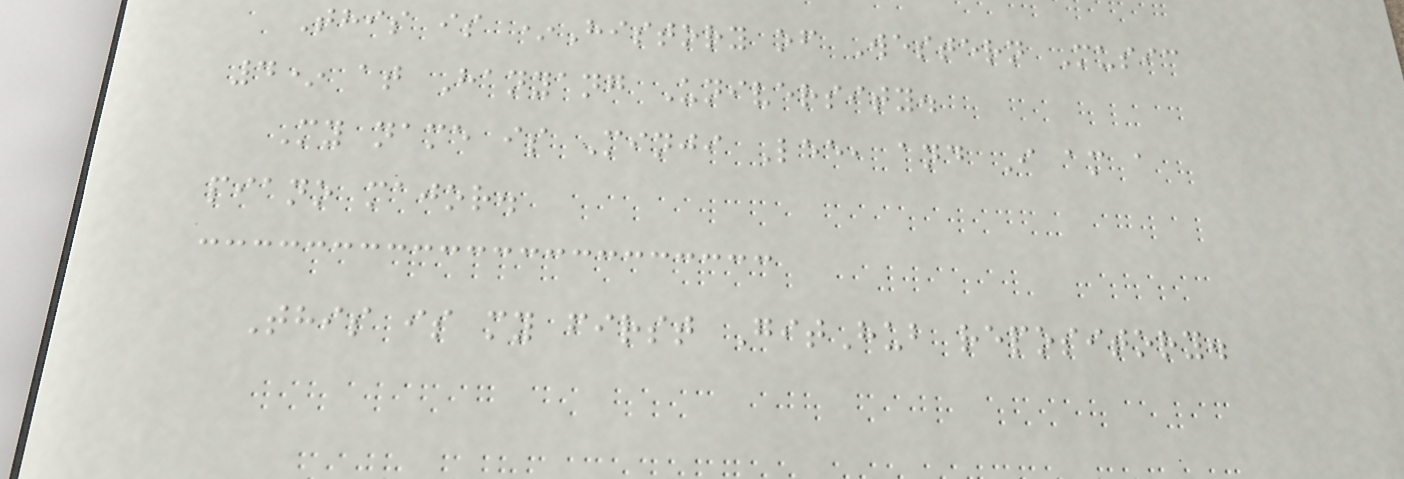This is *History of Western Music
4* at Hanyang University.
My name is Minji Lee, and I am a
piano major.
This is my first GitHub repository.
